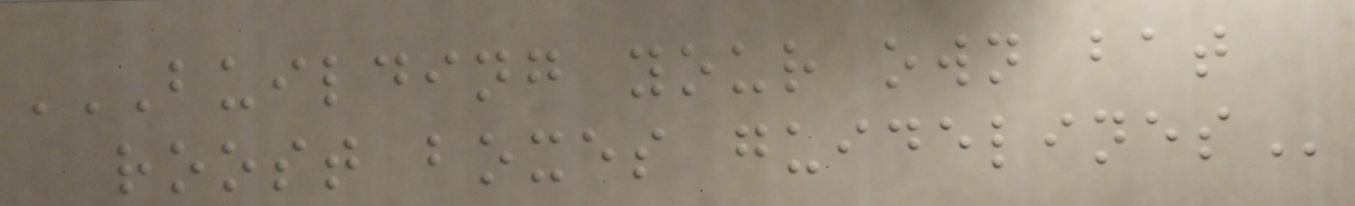BUILDING YOUR OWN BAT
ROOST BOXES GUIDELINES
